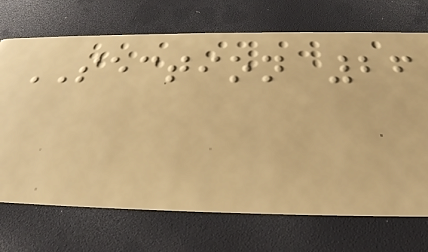SECTION 26
